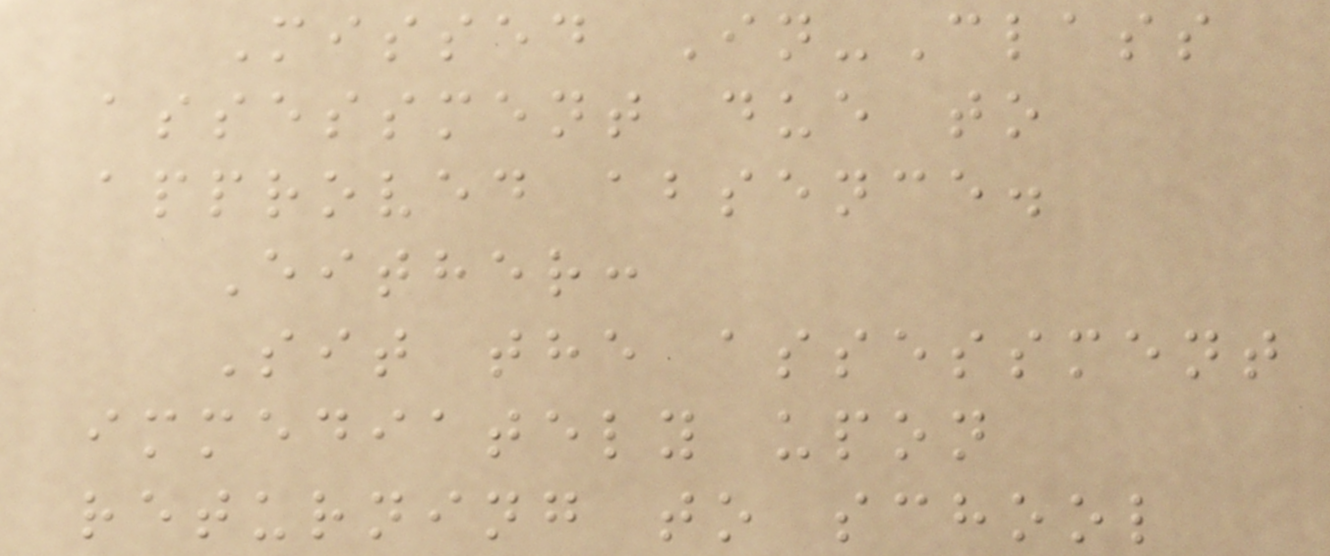Missed In-Class
assessment due to
approved absence.
Either:
Sit the assessment
immediately upon
returning to school
